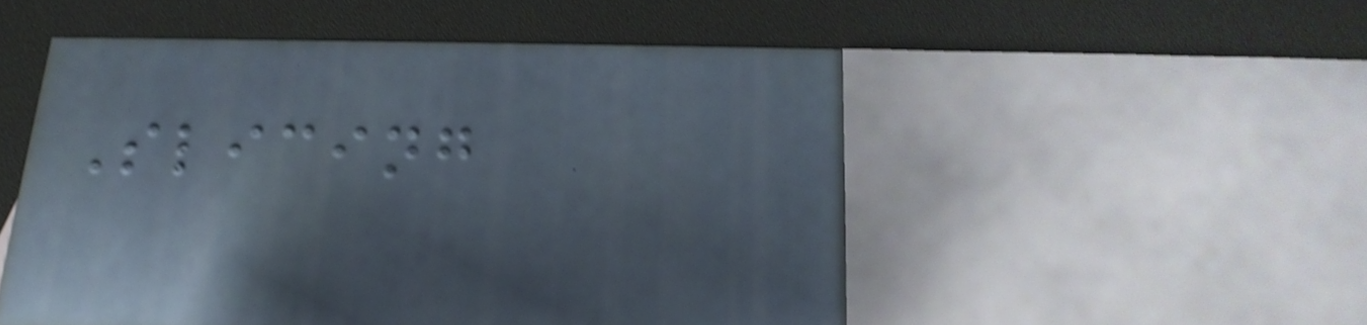Slicing
